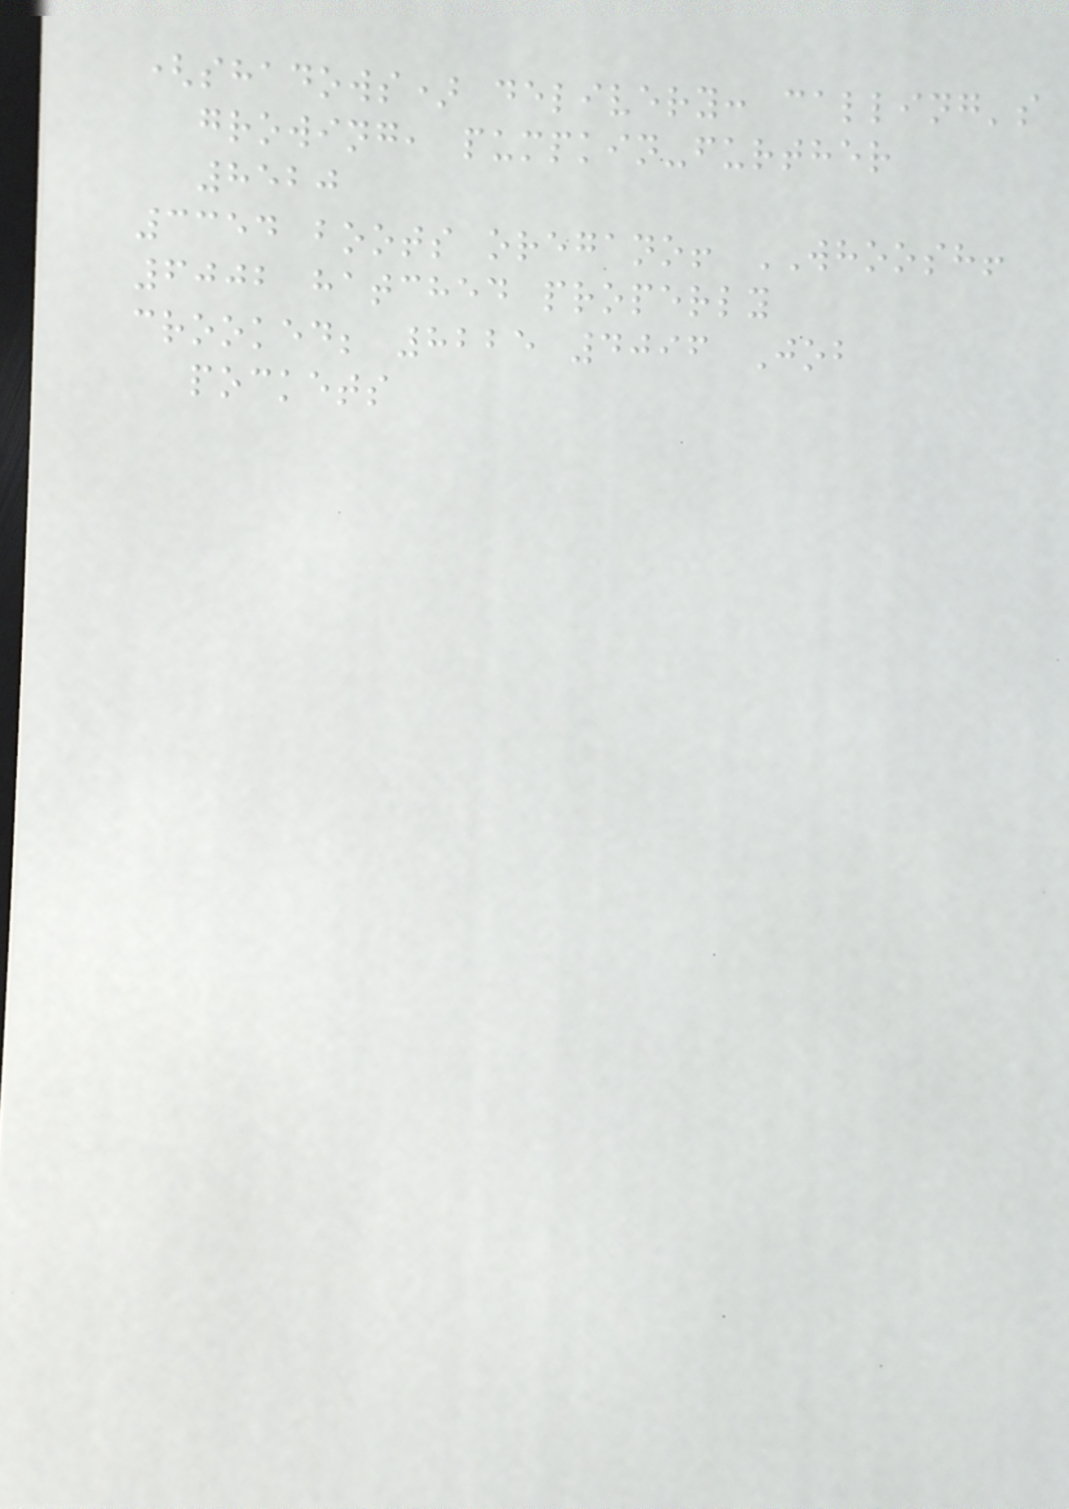(shadows) delivery: calling's
growing, pumpkin-further
8520
3354 boots oregano! WHOOSH!
6002 hatched properly
crooked; 8225 4096 Job
pockets
